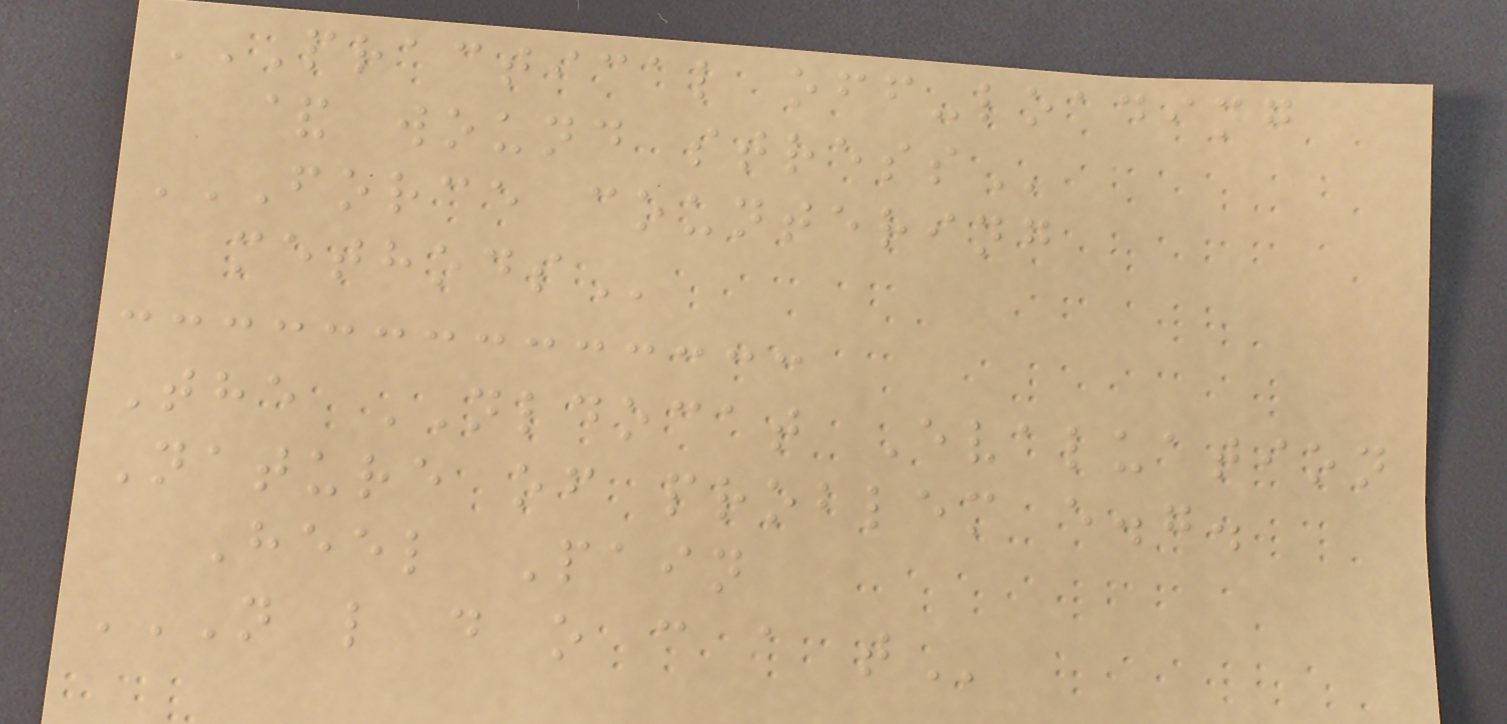PRACTICAL OFF-LOADING
& WOUND STRESS
FORCE COUNTERING
METHODS
The NLDOCAT Evaluation
Nature of problem e.g.
Heel Pain
N L D O C A T
